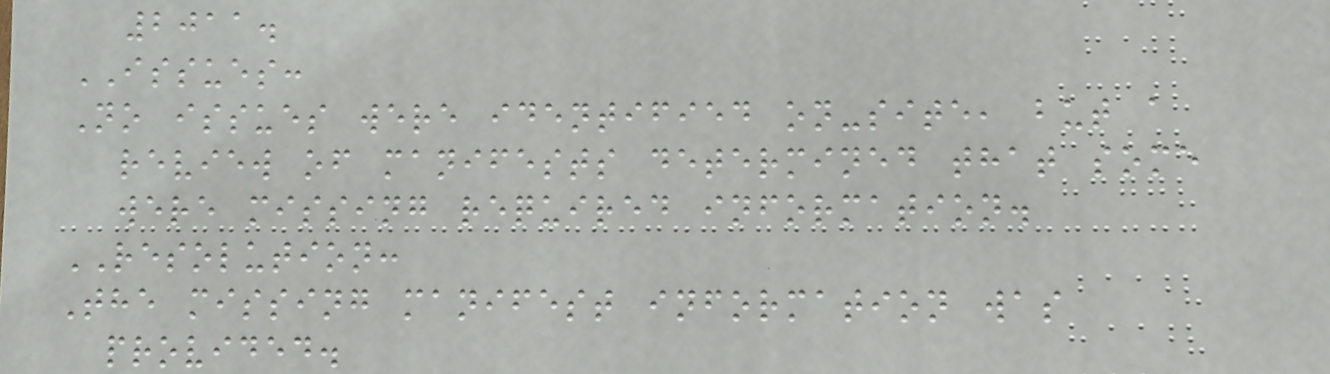2011.
ISSUES:
No issues were identified on-site, but a
review of manifests determined that some
were missing required information.
RESOLUTION:
The missing manifest information was
provided.
